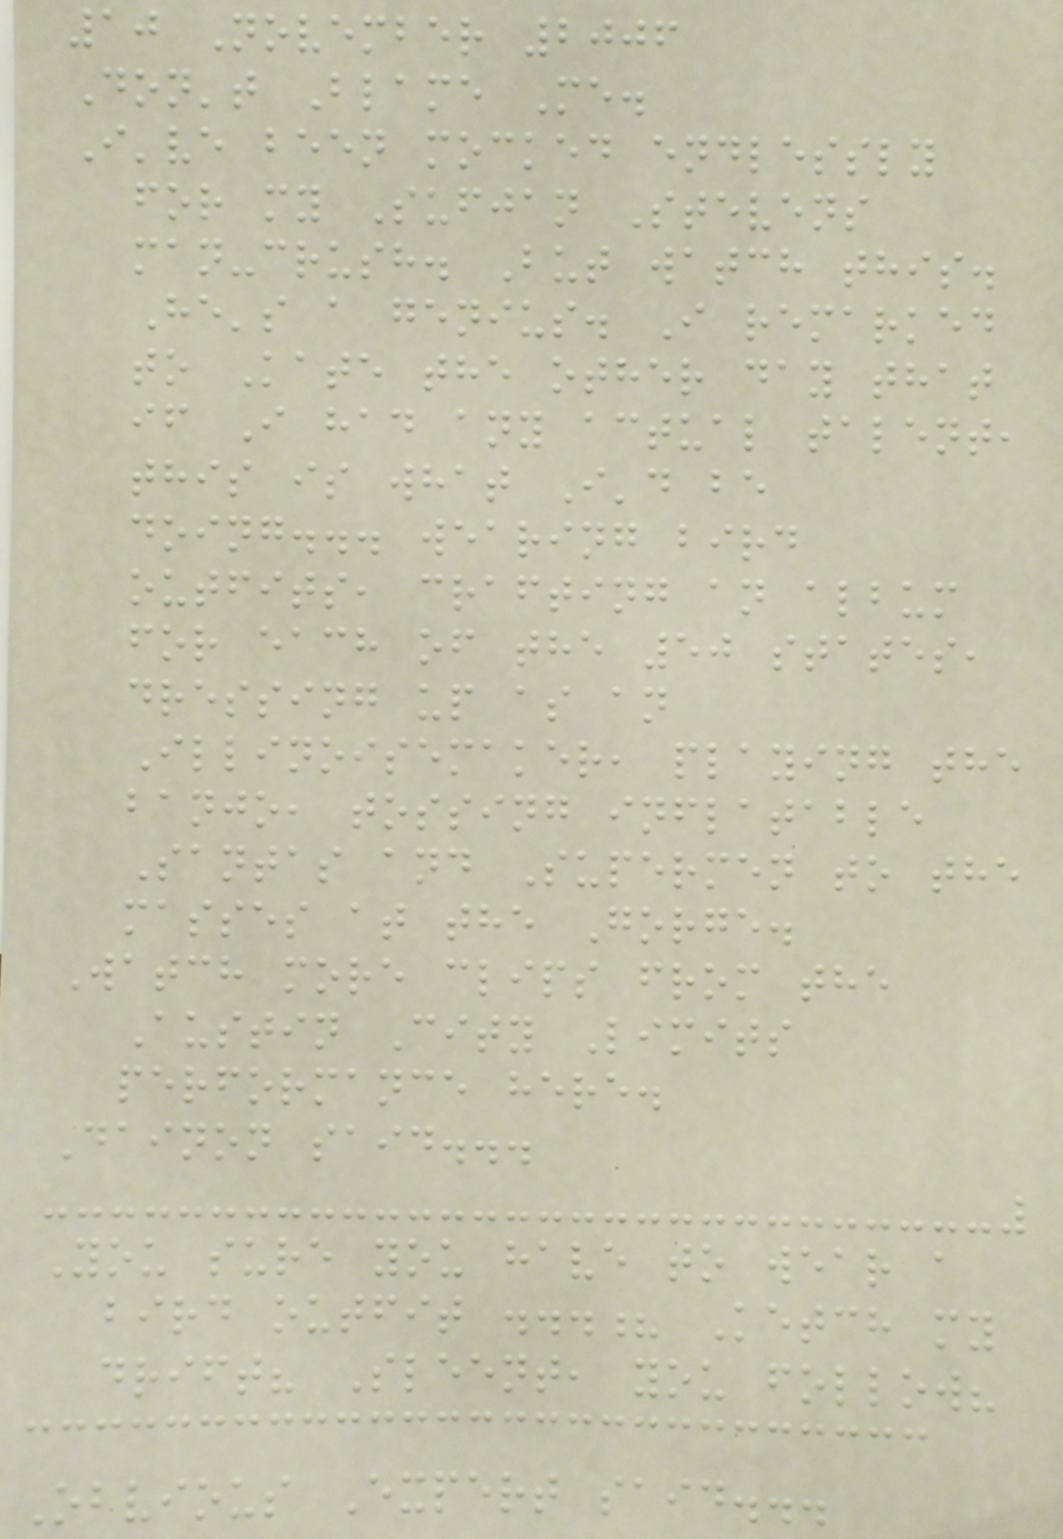10 November 2006
Don't Blame Me.
I've been mocked endlessly
for my Sufjan Stevens
man-crush. But watch this.
He's a genius. I remarked
to Kate the other day that
if I had any actual talent,
this is what I'd be
doing... wearing bird
outfits, crafting an album
for each of the 50 states,
dressing up as an
Illinoisemaker, playing the
banjo, tossing inflatable
Santas and Supermen to the
masses at the Gorge.
Watch more clips from the
Austin City Limits
performance here.
Dainon said...
You sure you have to wear a
bird outfit ...? Ketch my
drift? Sleent, you follow?
Obvious Expert said...
